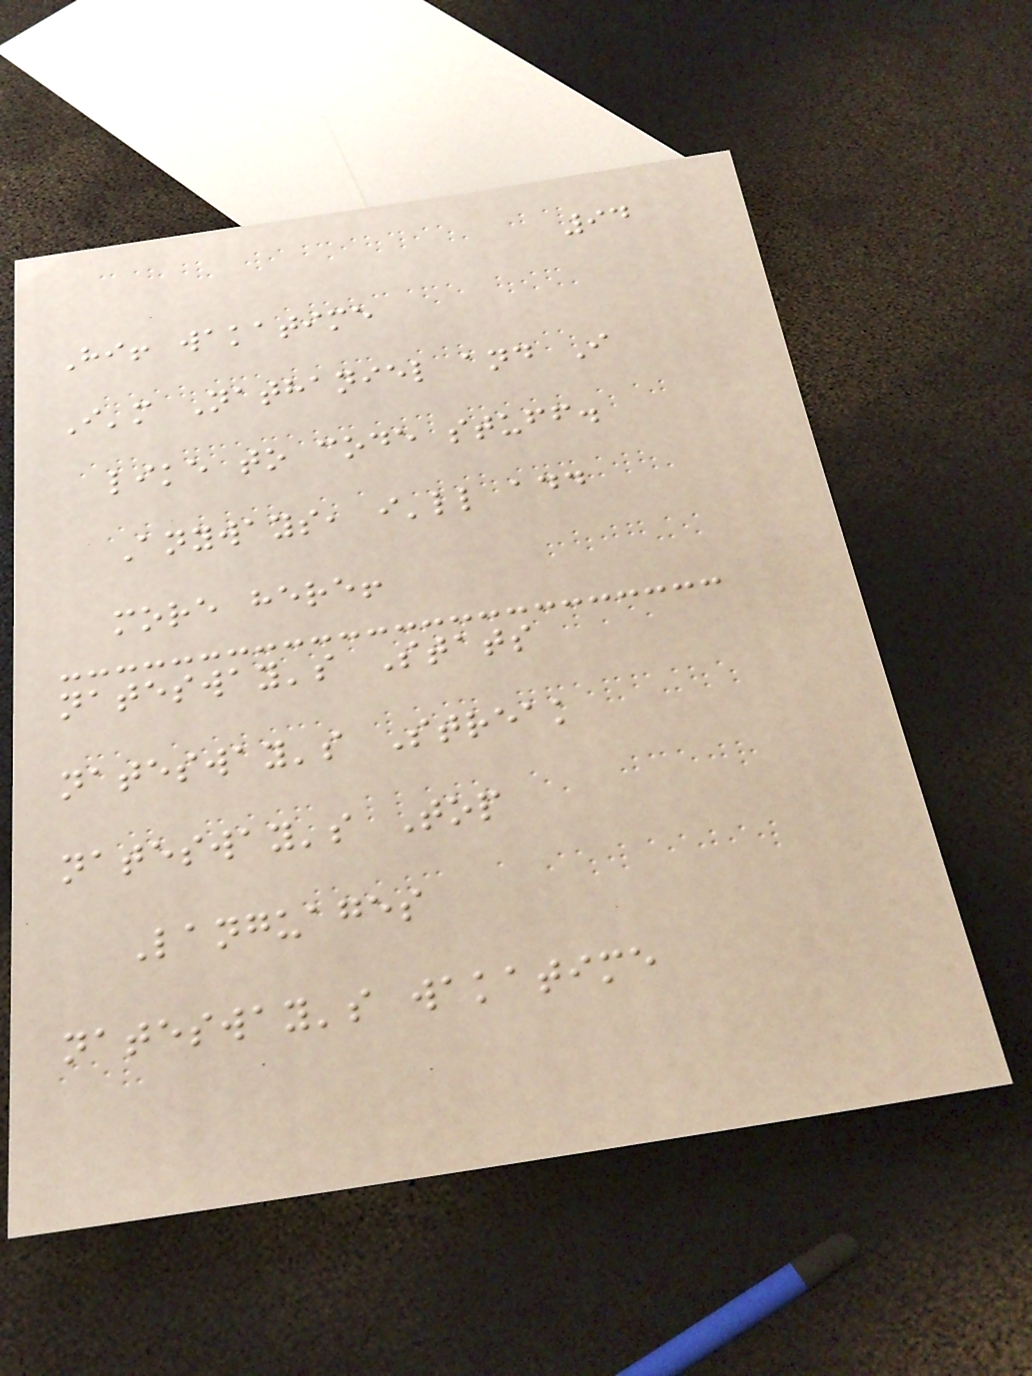94
Hi! wakatime
I'm Nathaniel and I
like to code stuff.
Anyways, i'll add
more here!
natesway's Stats
natesway's Streak
natesway's Top
Languages
natesway's wakatime
